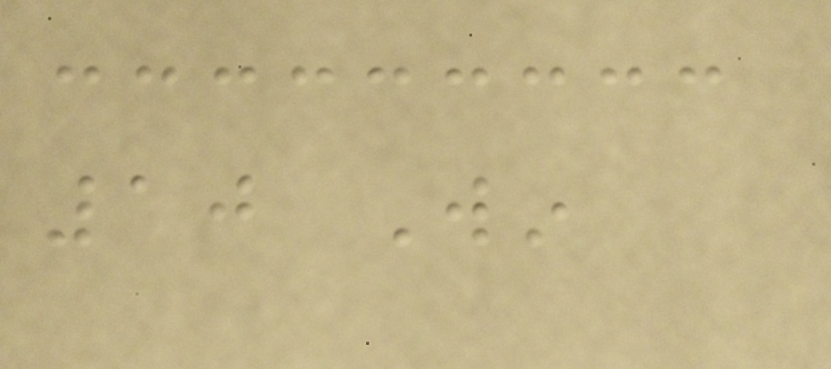10 Win
